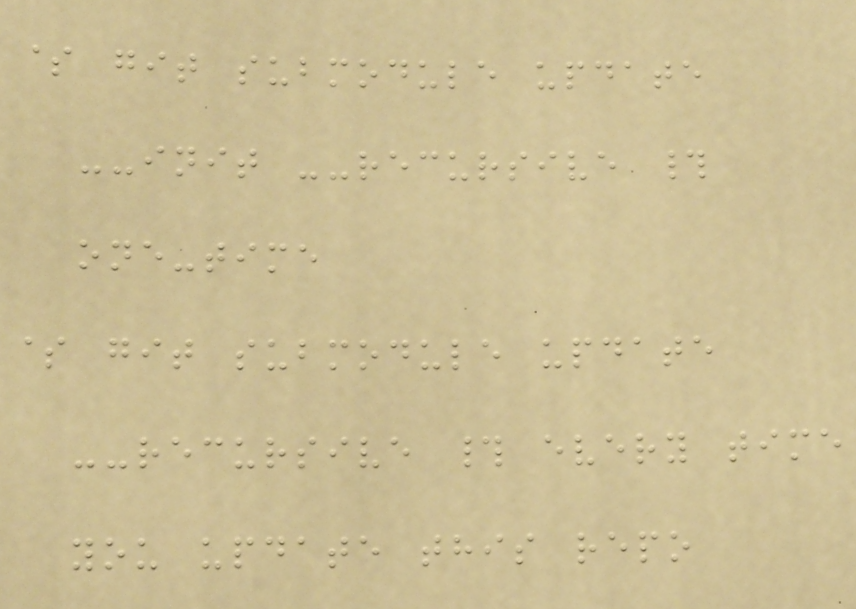$ git submodule update
--init --recursive #
one-time
$ git submodule update
--recursive # every time
you update this repo
